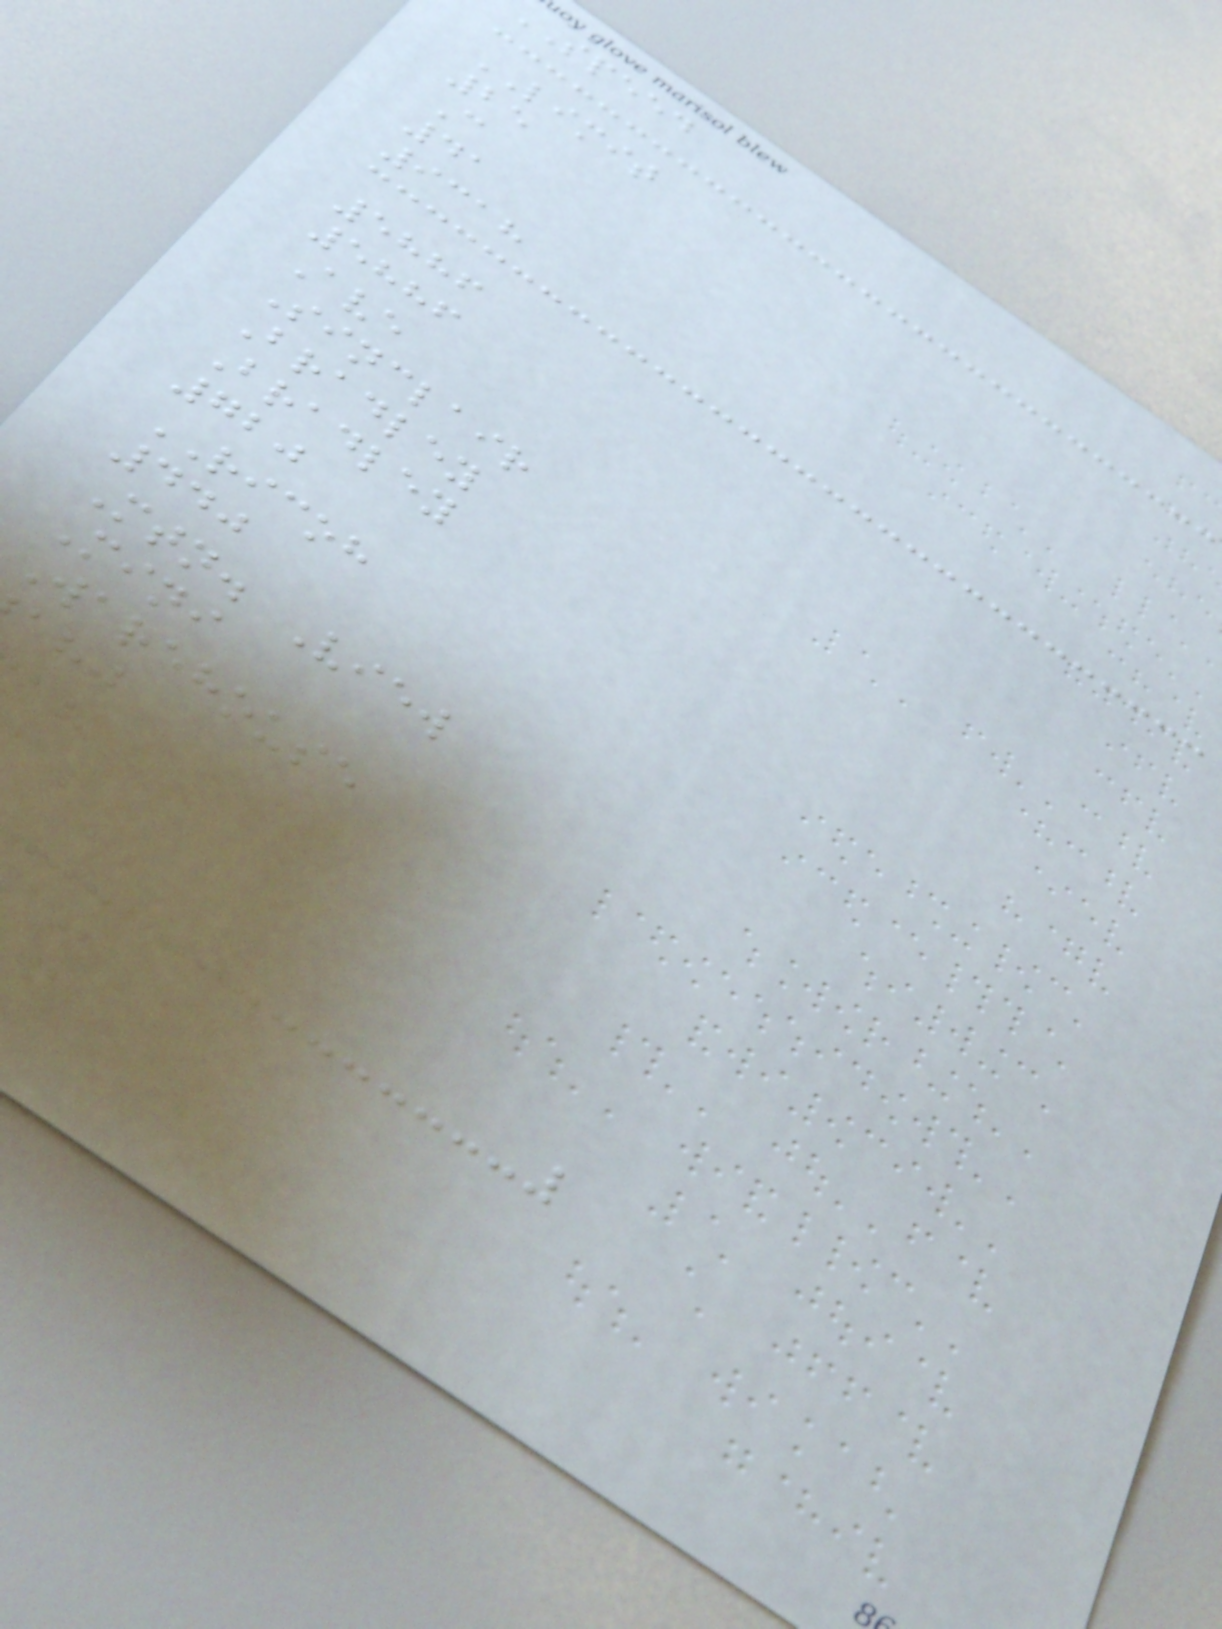speed
LIMIT
25
C
41
9318
5886
5886
Ave
Sinclair
Bradley
Bradley
720
RICOH
440
Mtn. View
Mini
Warehouse
